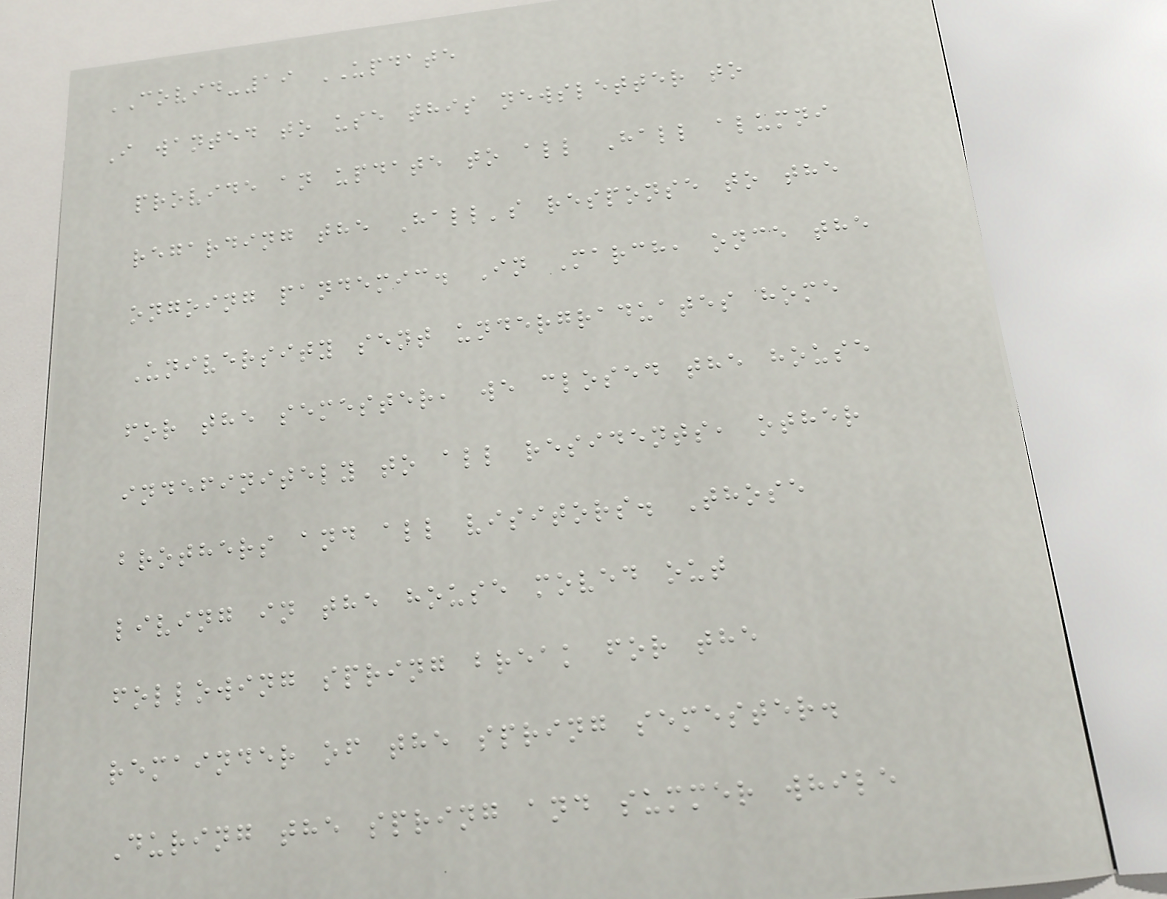COVID-19 UPDATE
I wanted to use this newsletter to
provide an update to all Hall alumni
regarding the Hall's response to the
ongoing pandemic. In March, once the
University sent undergraduates home
for the semester, we closed the house
indefinitely to all residents, other
brothers and all visitors. Those
living in the house moved out
following spring break for the
remainder of the spring semester.
During the spring and summer while
